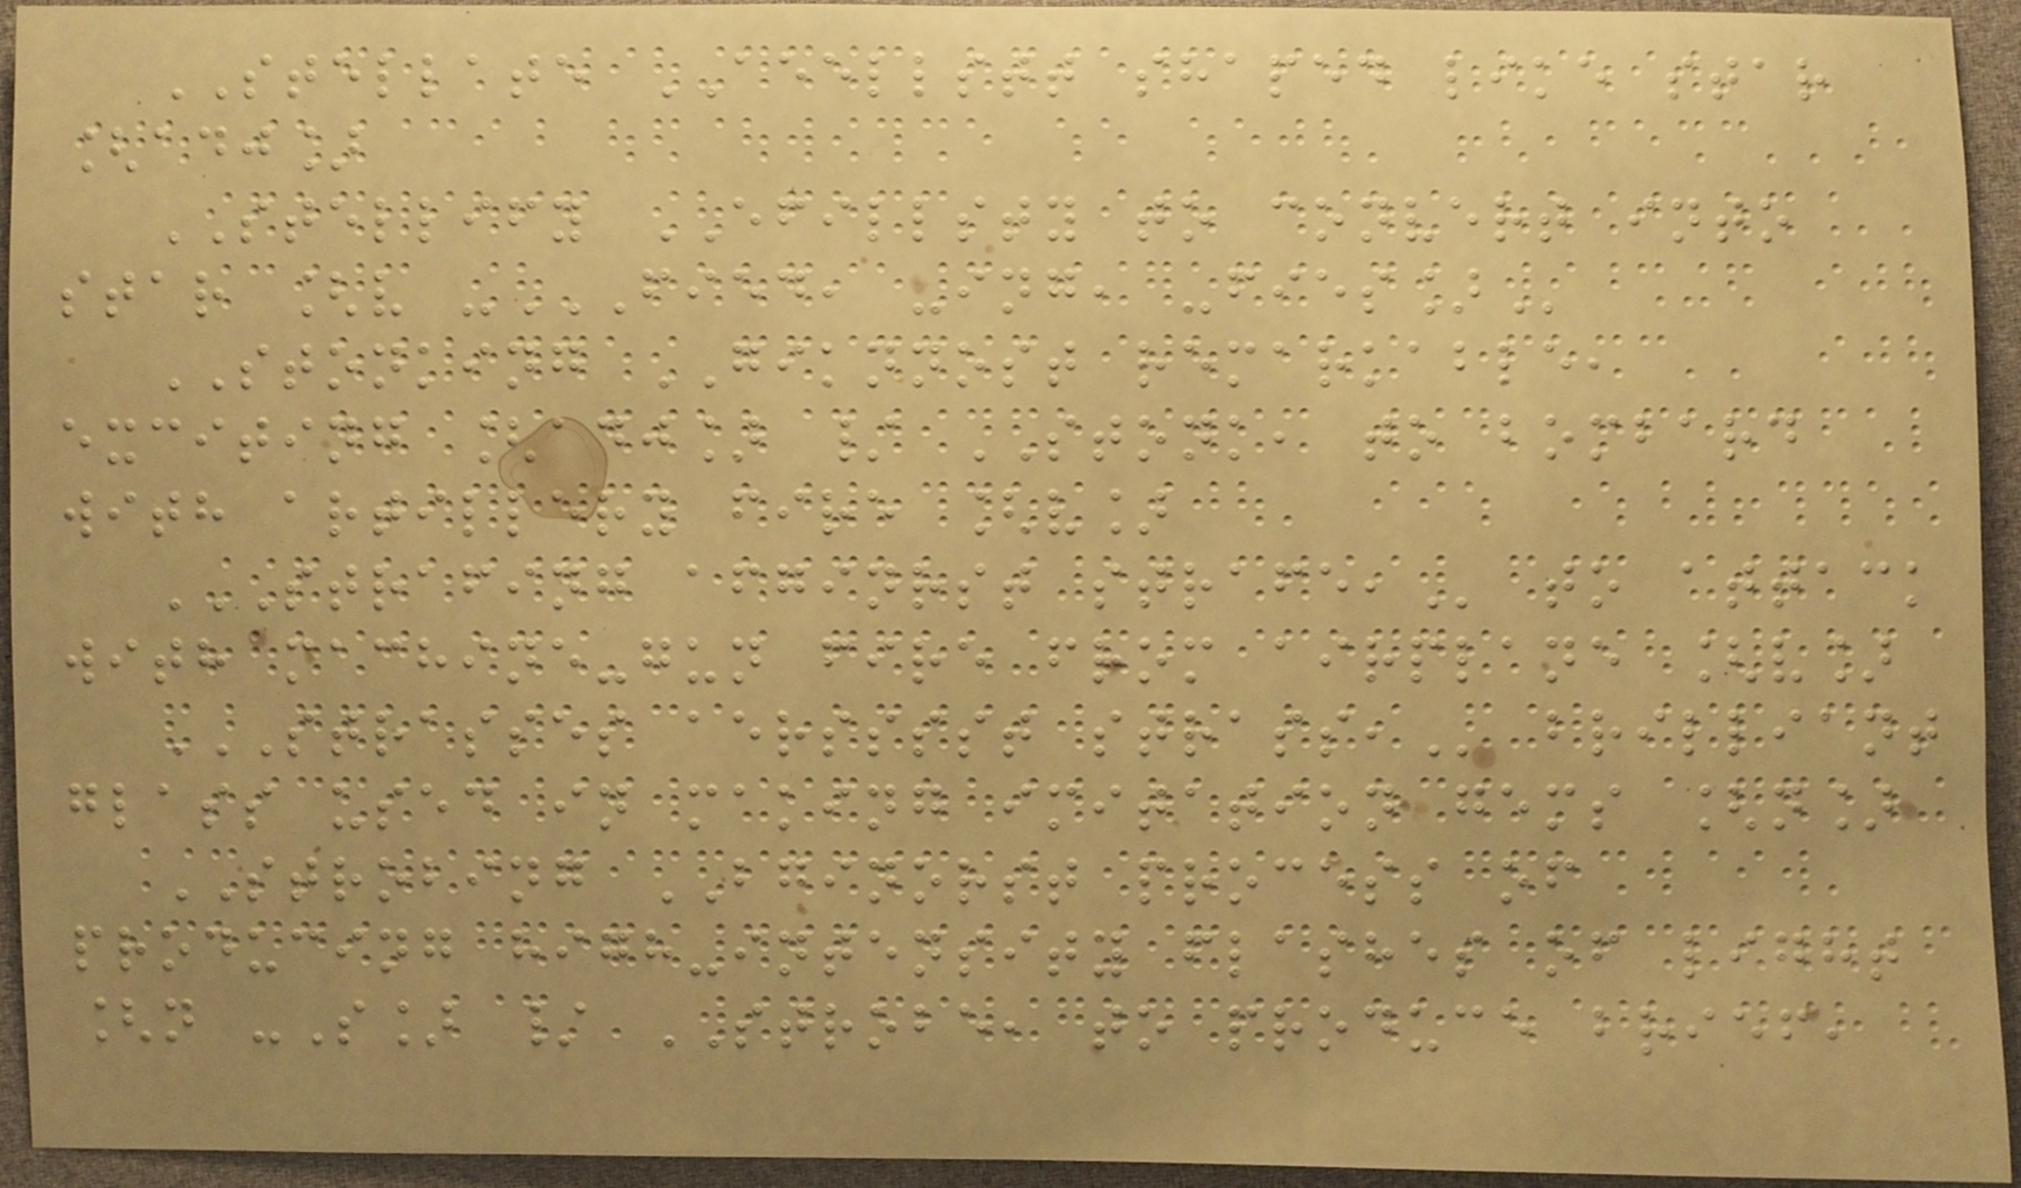STELLATE AEELLSTT shaped like star
[adj]
STELLIFY EFILLSTY to convert into
star [v -FIED, -ING, -FIES]
STONKING GIKNNOST remarkable,
exciting [adj] / STONK, to bombard
with artillery fire [v]
STRAFING AFGINRST STRAFE, to attack
with machine-gun fire from airplane [v]
STRASSES AERSSSST STRASS, brilliant
glass used in making imitation gems [n]
STROBING BGINORST process of
producing high-intensity flashes of light
[n -S] / STROBE, to produce brief,
